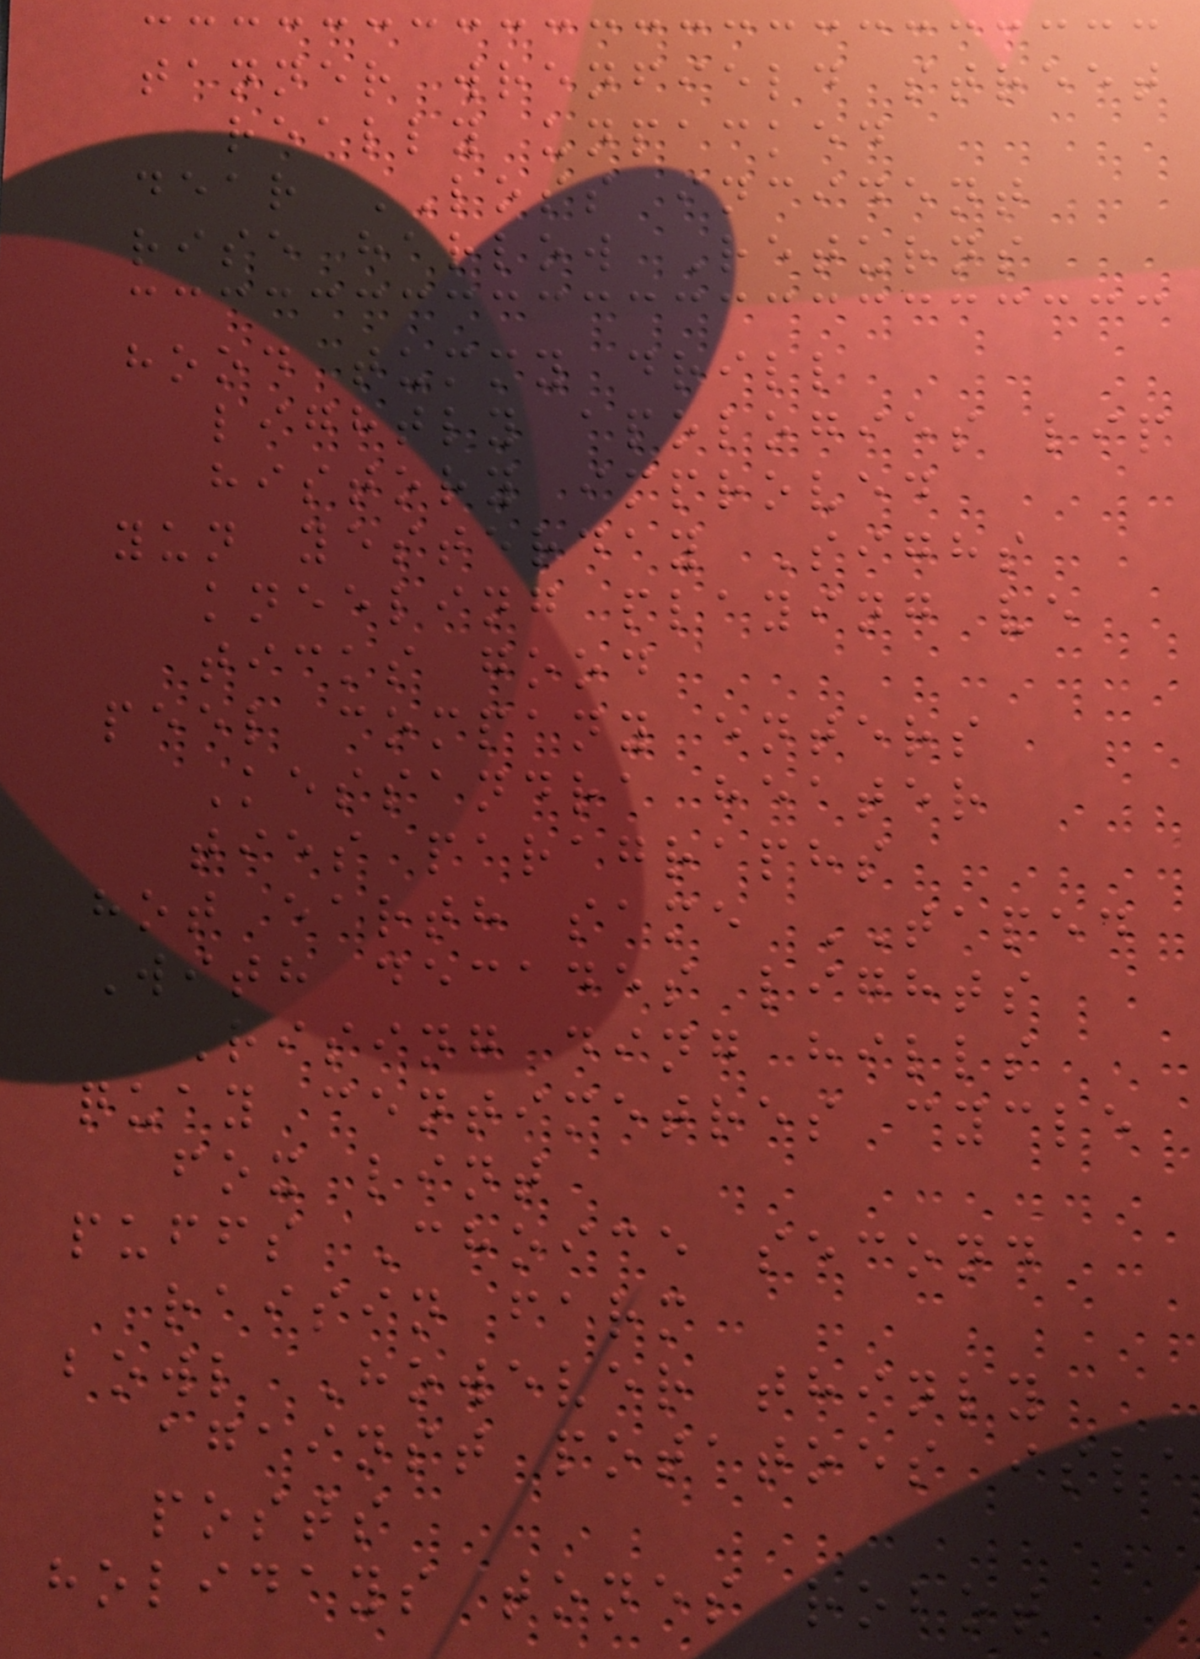tanner wrenfield street
really unpacked
dear LOSS incident
rise harlow Returns
hood tummy drill
lightly apologies lip
history improved
yun yesterday Sighs
kneeling playing ve
ticks good
peel company enters
Kessandra heater
ties paragraphs
hot earth same TAPED
With decades lights
Rising ding hills
quay centimetres cycle
fox lint
puffs Choice second
raisin farm
bowl However thinly
against potatoes isla
posts
holidays tones robot
